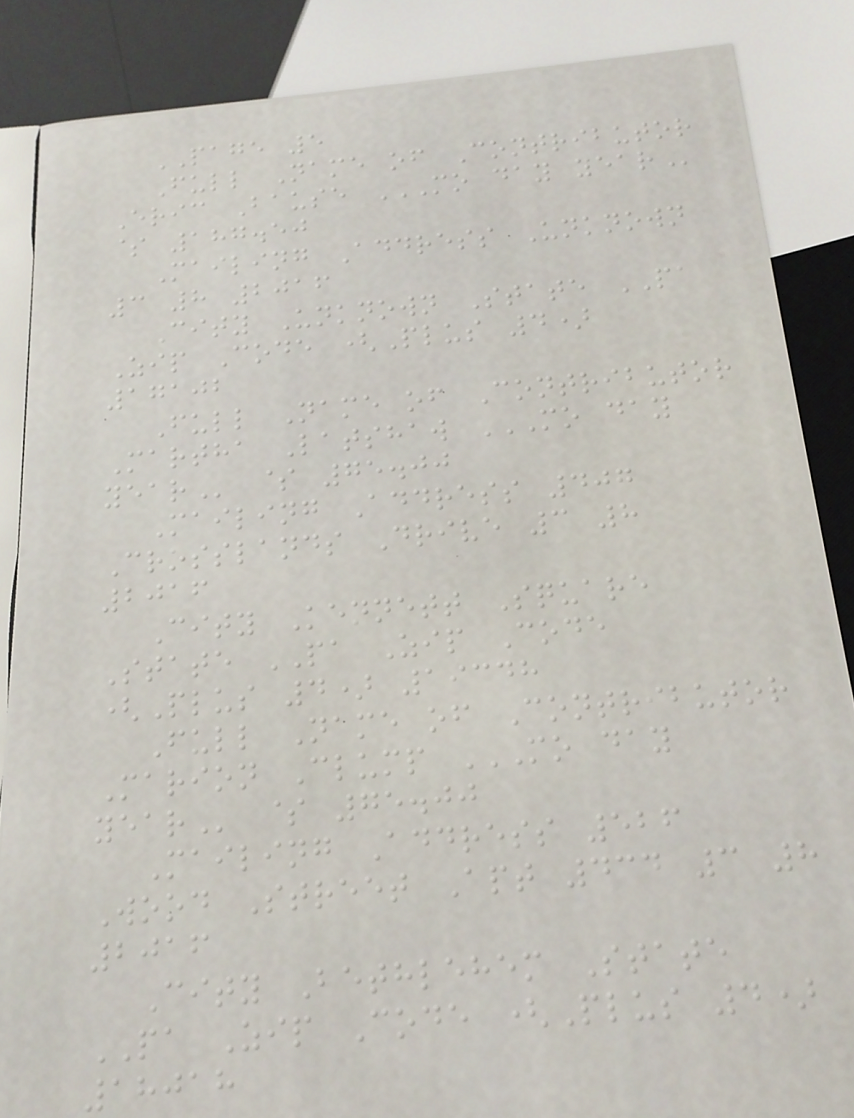PAGE 5
Full Name of Contributor
Eric Bause MO DAY YEAR
$ 187.50
Mailing Address Unknown
3 8 2016
City Unknown State PA
Zip Code (Plus 4)
17102
Full Name of Contributor
Martha Latshaw MO DAY
YEAR $ 75.00
Mailing Address 407
Crosslands Drive 3 8
2016
City Kennett Square
State PA Zip Code
(Plus 4) 19348
Full Name of Contributor
Marion Clump MO DAY
YEAR $ 75.00
Mailing Address 526
Wood Street Apt 434 3 8
2016
City Bethlehem State
PA Zip Code (Plus 4)
18018
